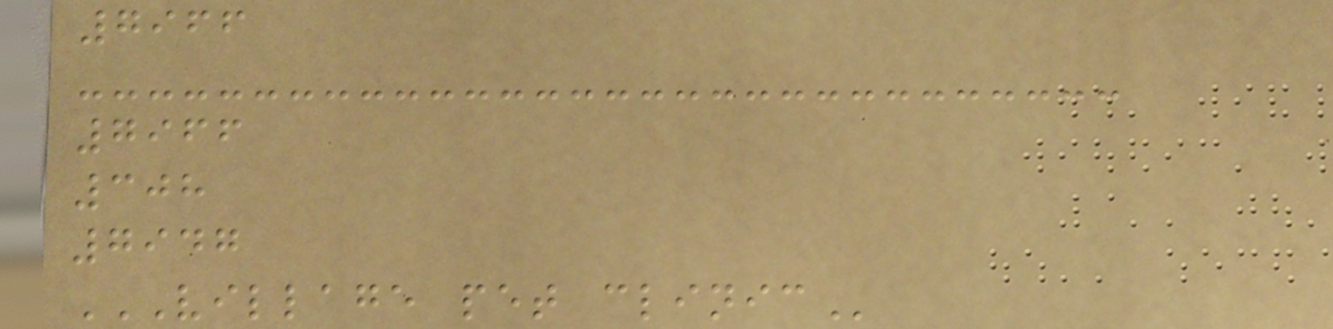7966
7966
308
7947
VILLAGE PET CLINIC
